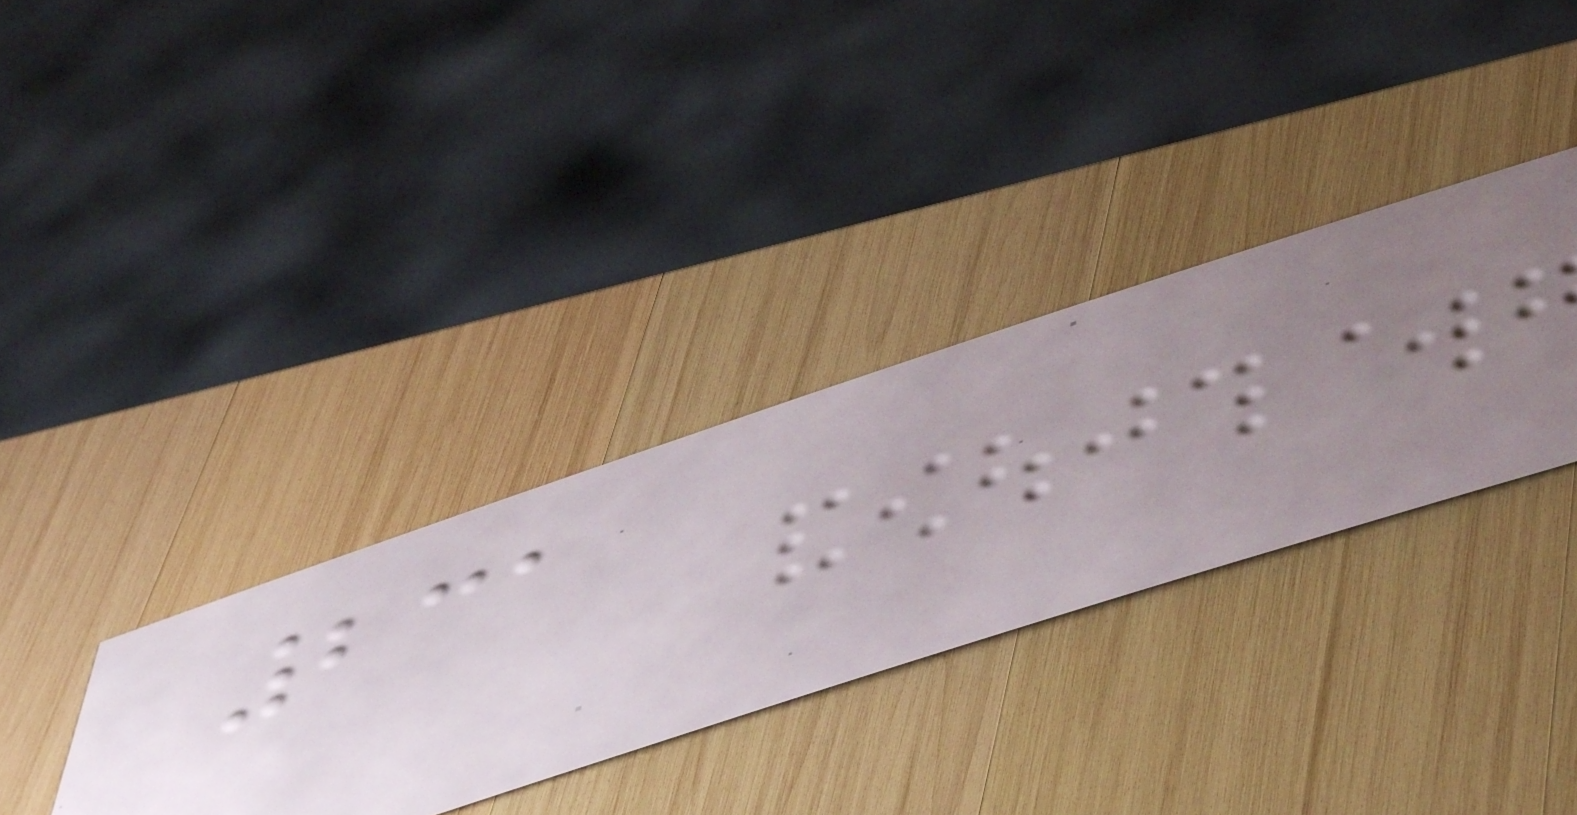231
